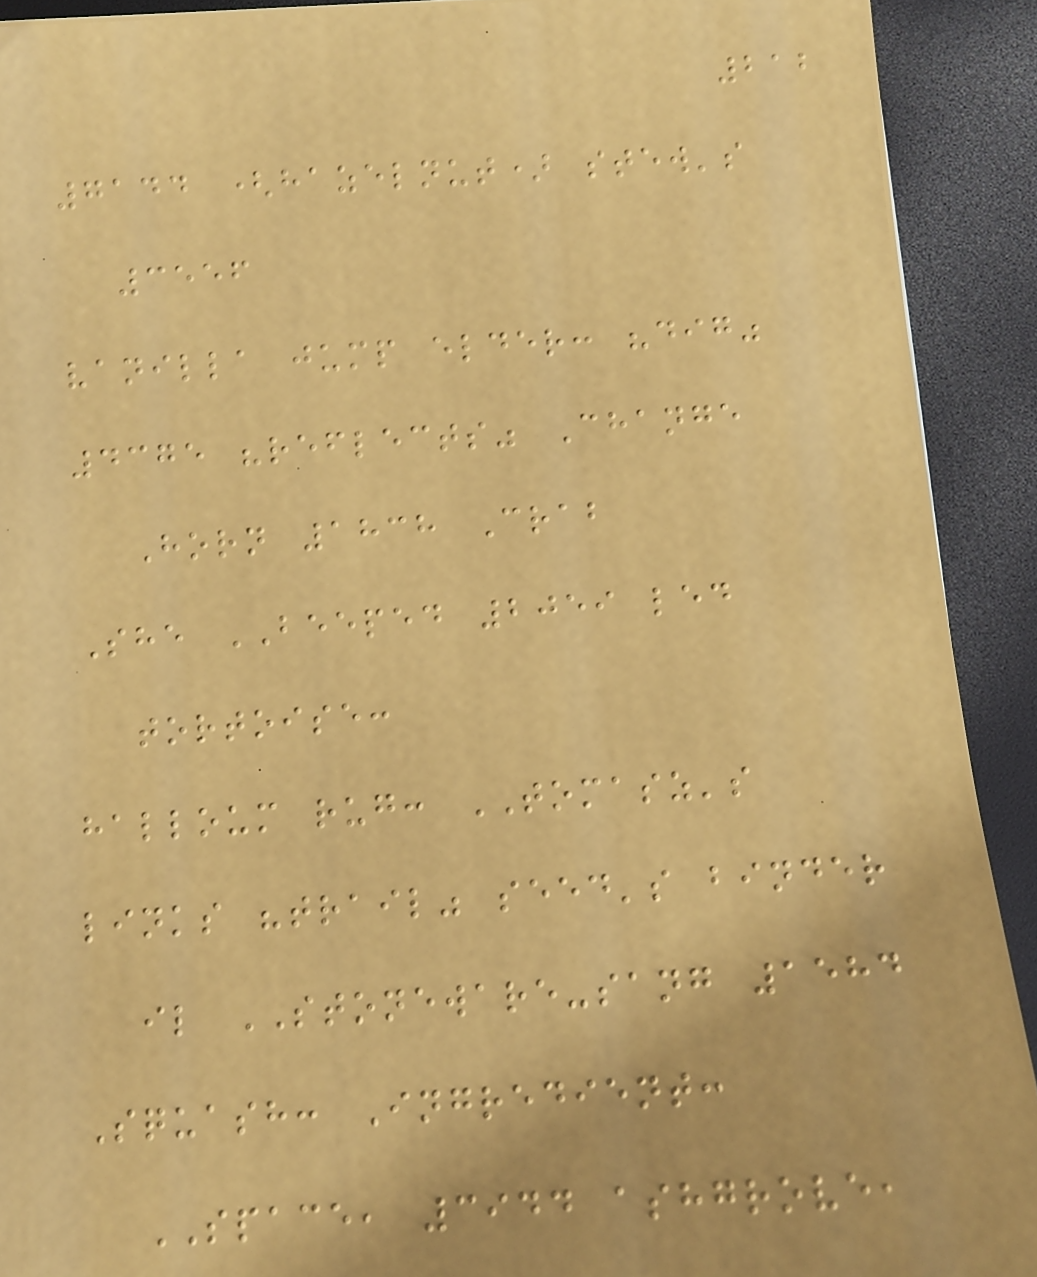212
7144 (hazelnut) stew's
3556
vanilla jump elder: "dig"
4375 "reflects" Change
Horn 1838 Crab
She BEEPED 2059 led
tortoise:
halloum rug: TOMASZ's
links "trail" seed's binder
il STONEWARE-sang 1584
Squash: Ingredient:
SPACE, 3944 ashgrove,
